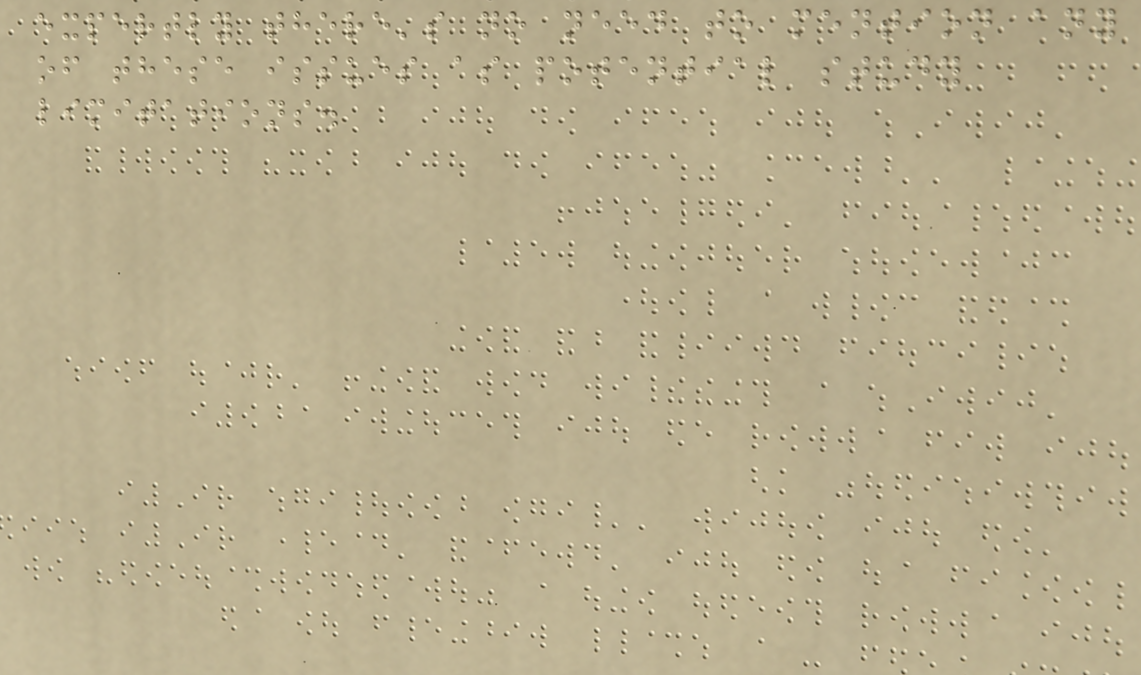expertly there's no need to mention any
of these issues as potential study
limitations.
